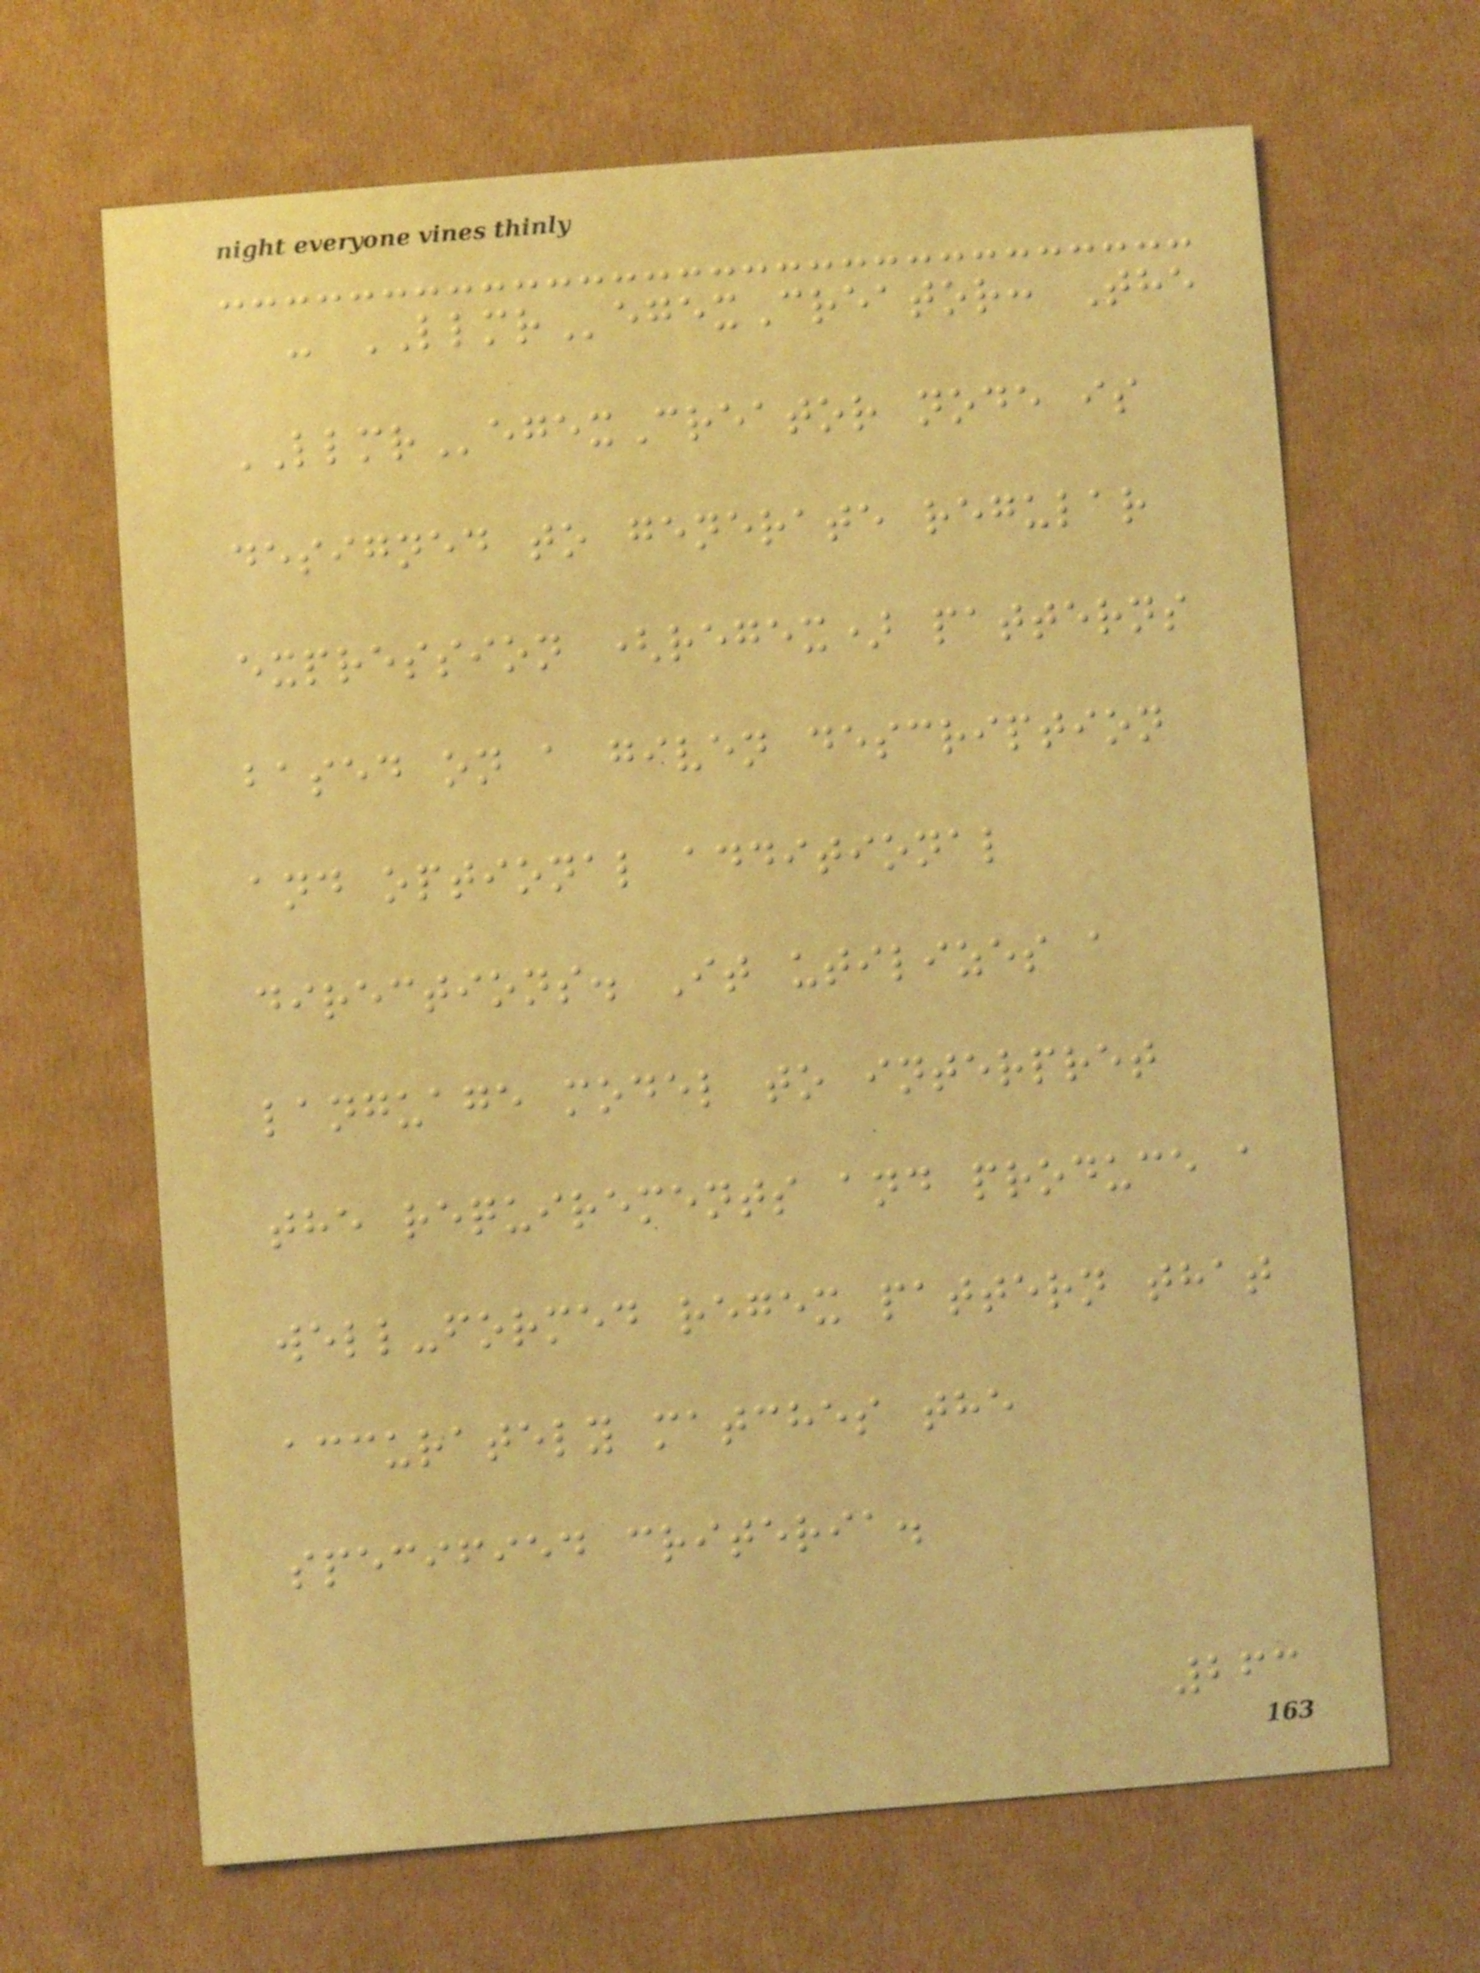- LLMRegexCreator: The
LLMRegexCreator node is
designed to generate regular
expression (regex) patterns
based on a given description
and optional additional
directions. It utilizes a
language model to interpret
the requirements and produce a
well-formed regex pattern that
accurately matches the
specified criteria.
263
